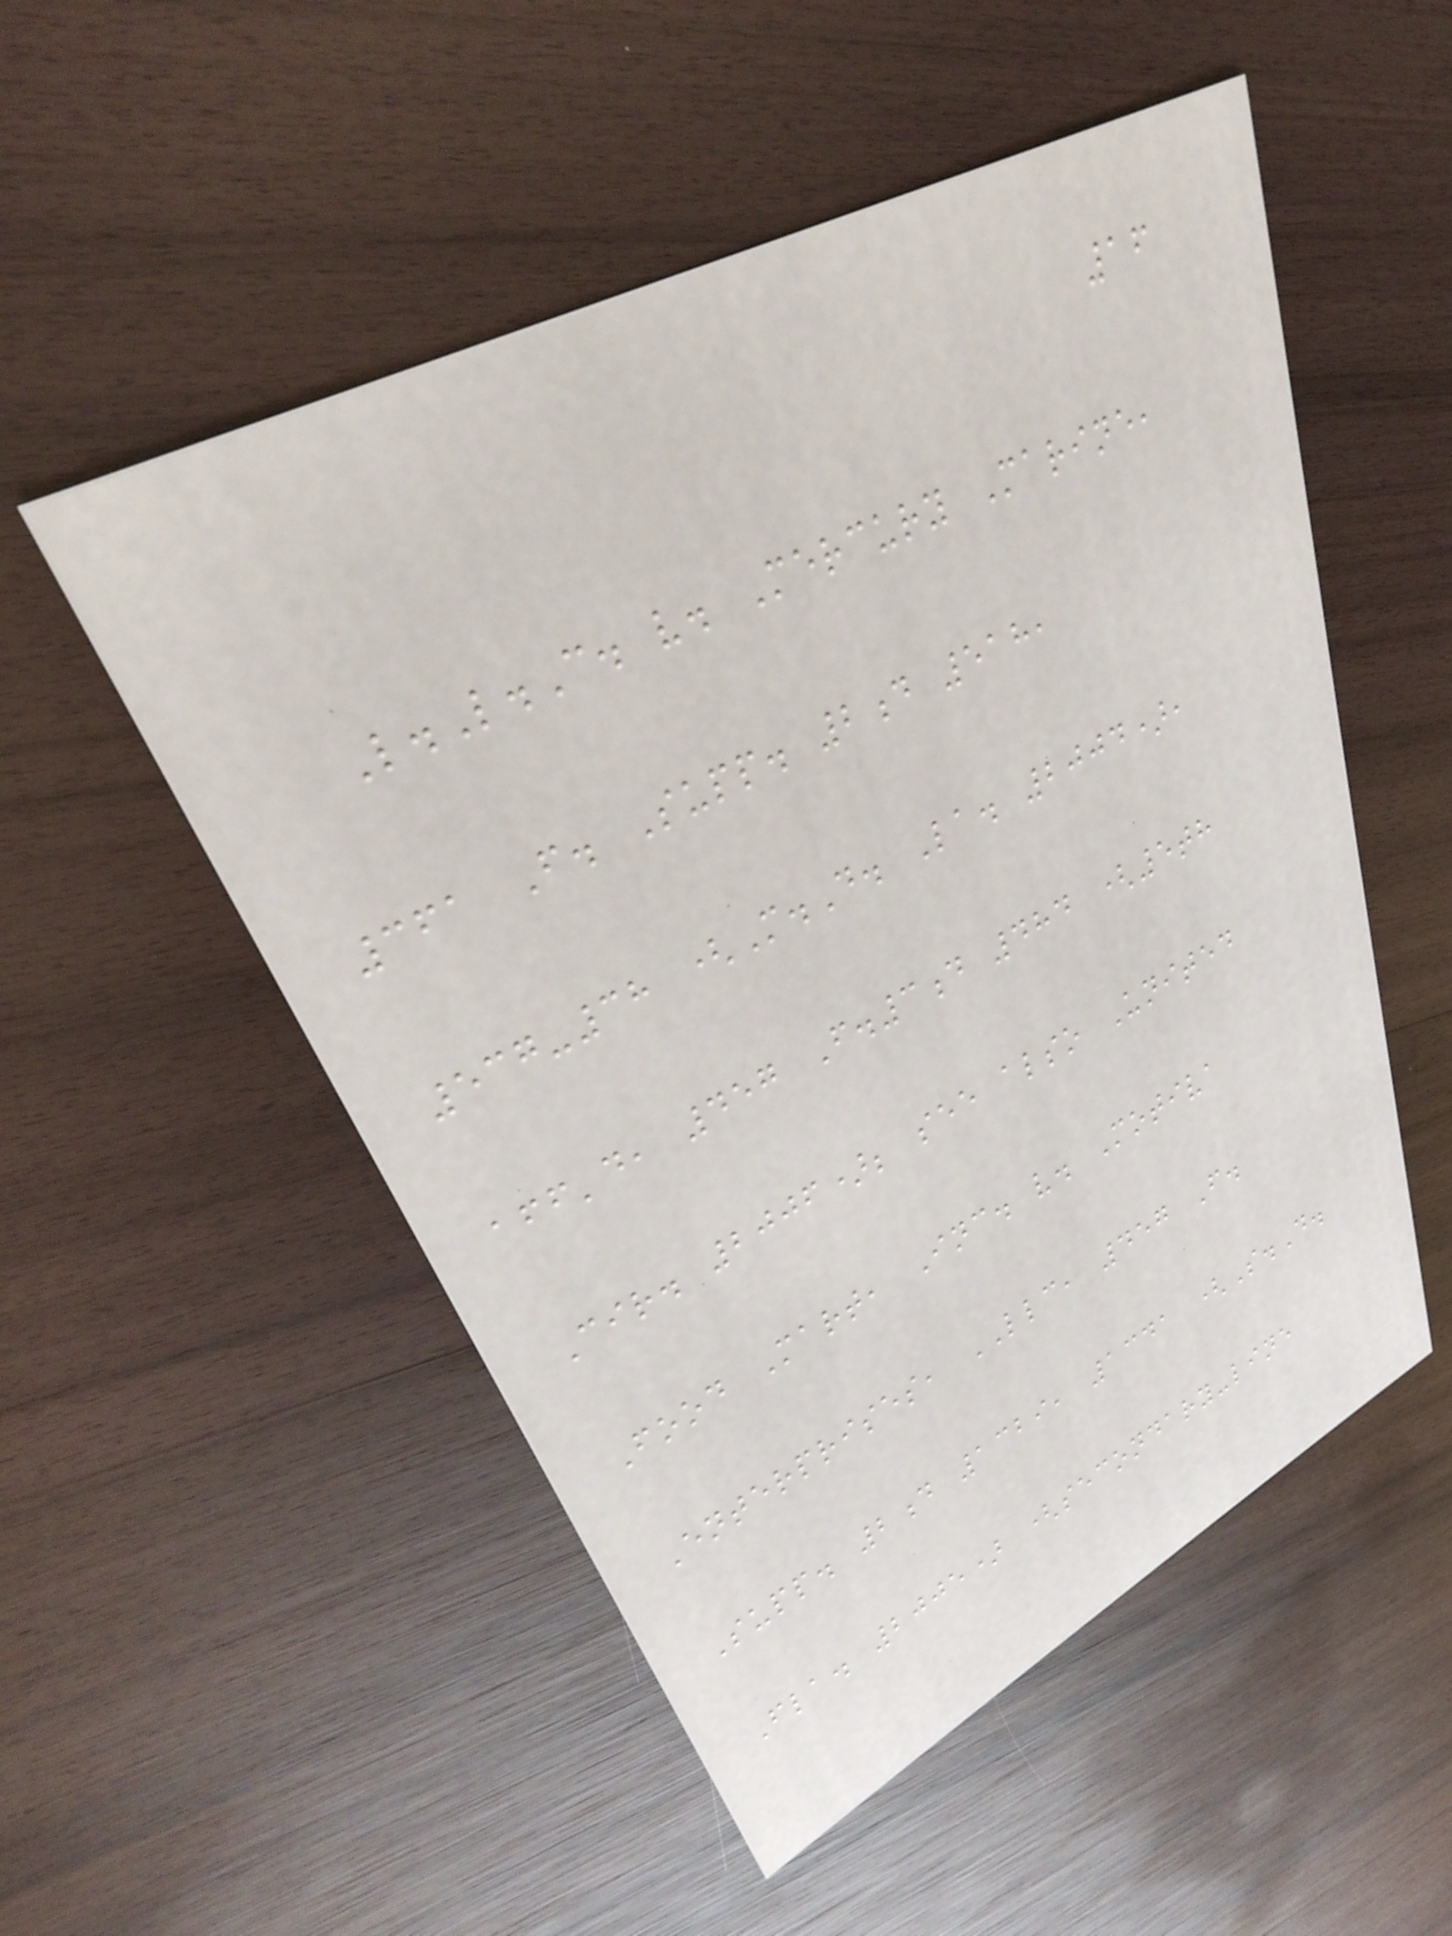16
L.L.C. v. Mercury Marine,
361 F. Supp. 2d 518,
537-38 (M.D. La. 2004),
aff'd, 457 F.3d 484 (5th
Cir. 2006); see also United
Food Mart, Inc. v. Motiva
Enterprises, LLC, 457 F.
Supp. 2d 1329, 1341 (S.D.
Fla. 2005) (secondary-line
